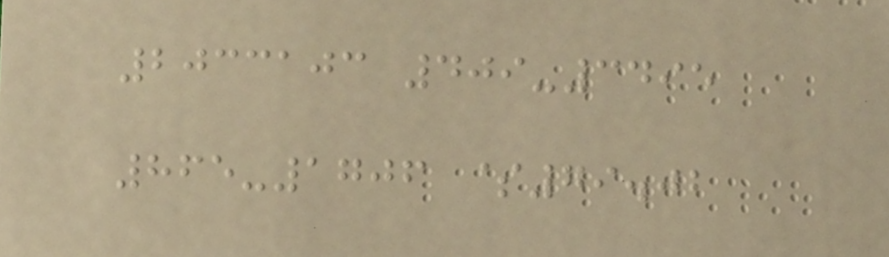2033103 409-3495
865-1706 $79.02
